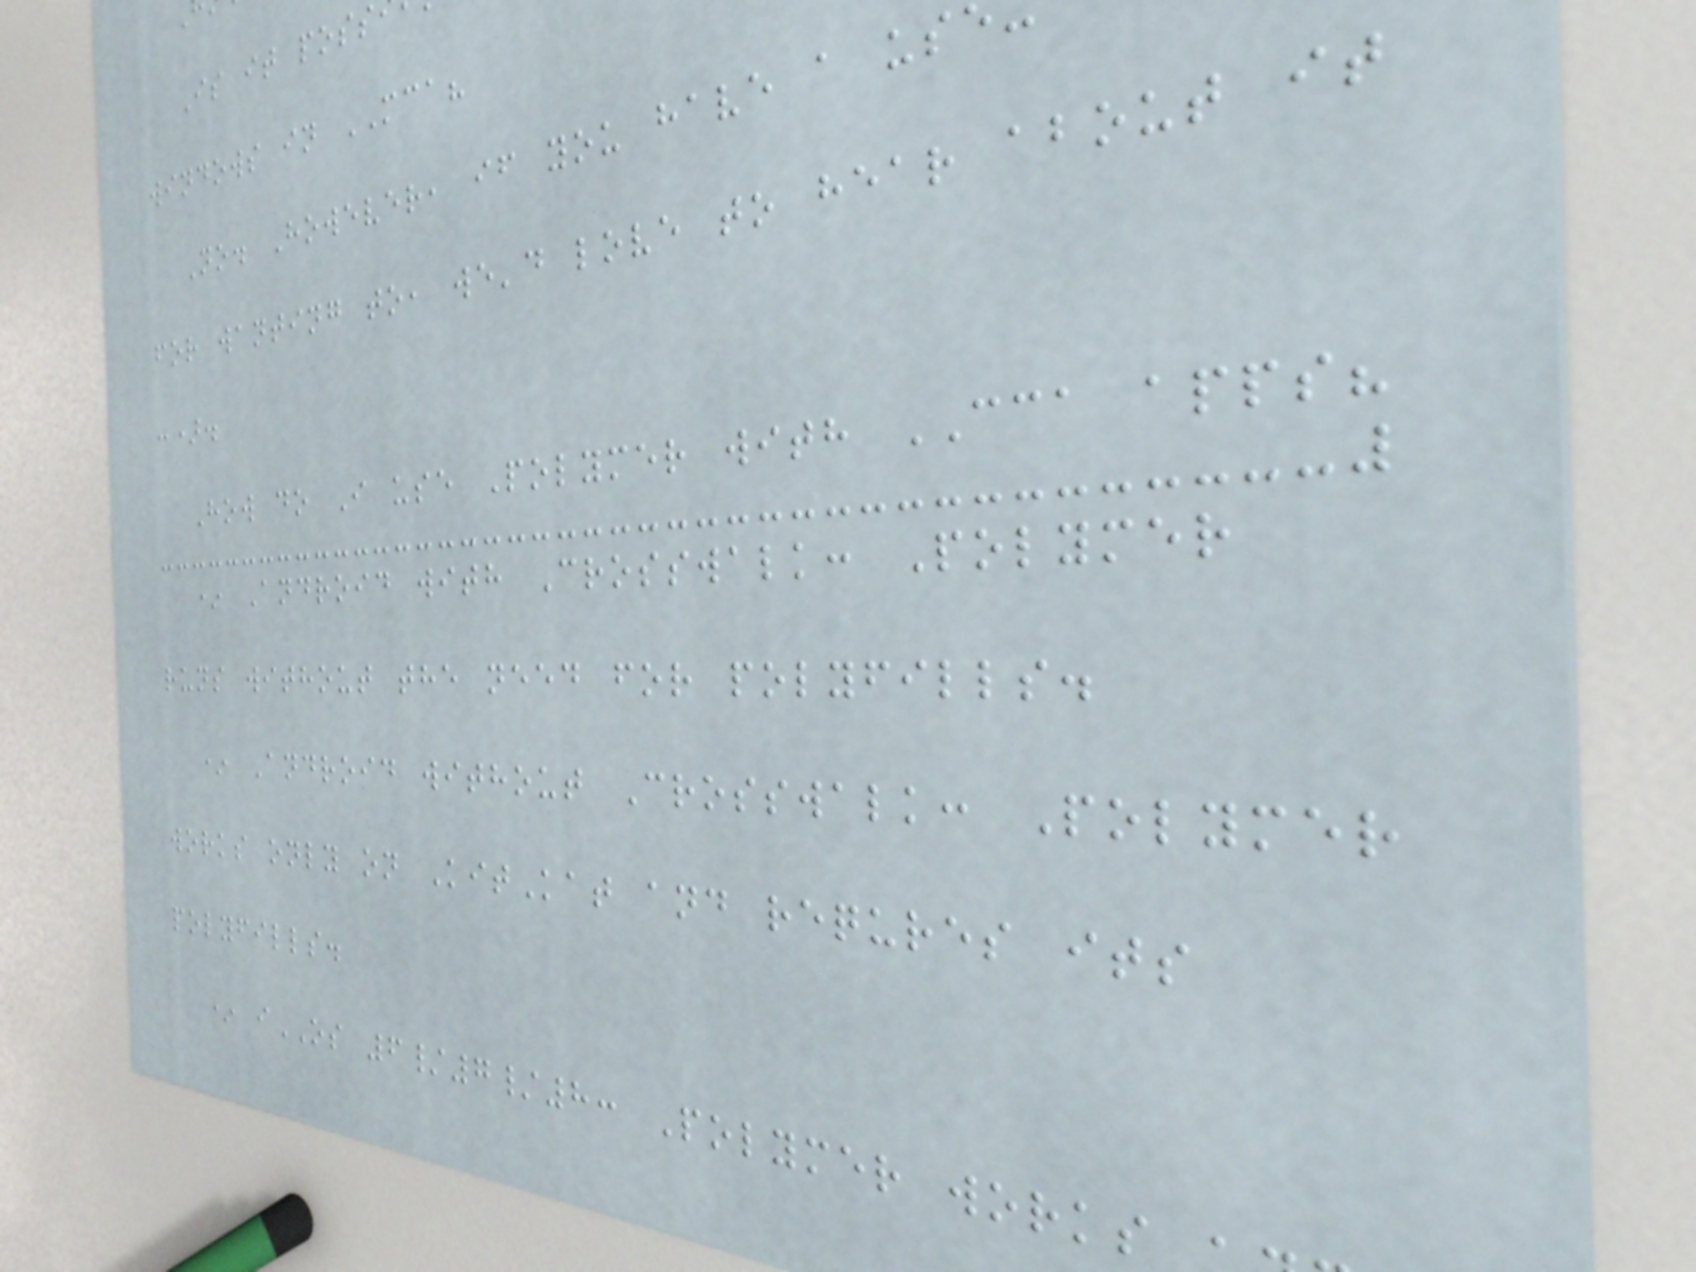Is it poss
windows in MCA?
No. However, if you have a us
for wanting to, we'd love to hear about it
:).
How do I use Polymer with CCA apps?
* Android with Crosswalk: Polymer
runs without the need for polyfills.
* Android without Crosswalk: Polymer
works only on KitKat and requres its
polyfills.
* iOS 6/7/8: Polymer works
